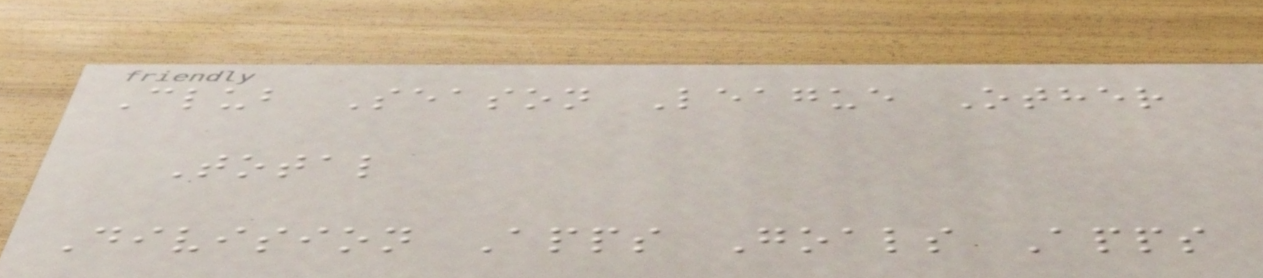Club Season League Other
Total
Division Apps Goals Apps
